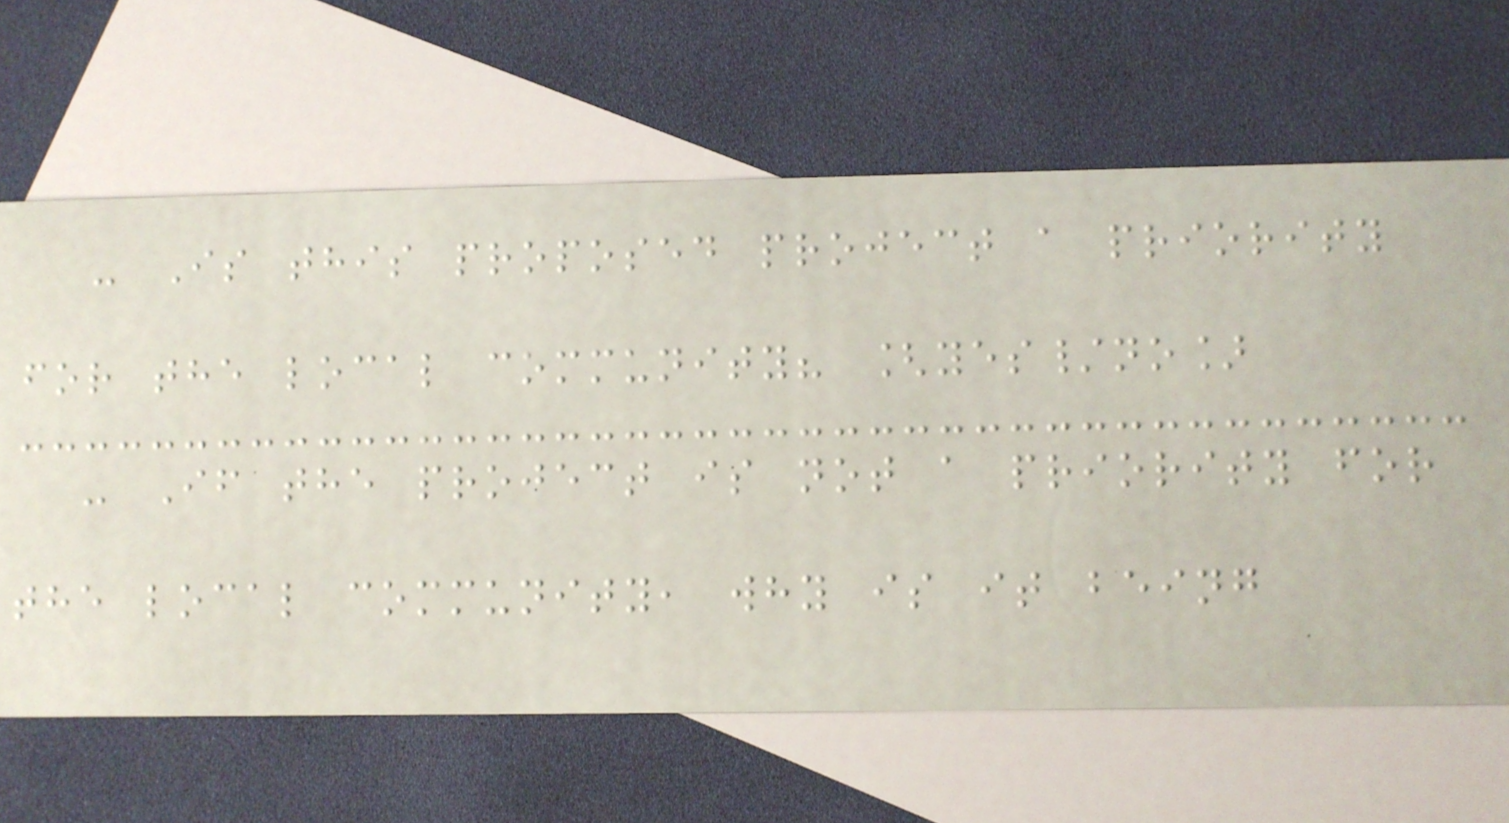- Is this proposed project a priority
for the local community? [yes/no]
- If the project is not a priority for
the local community, why is it being
